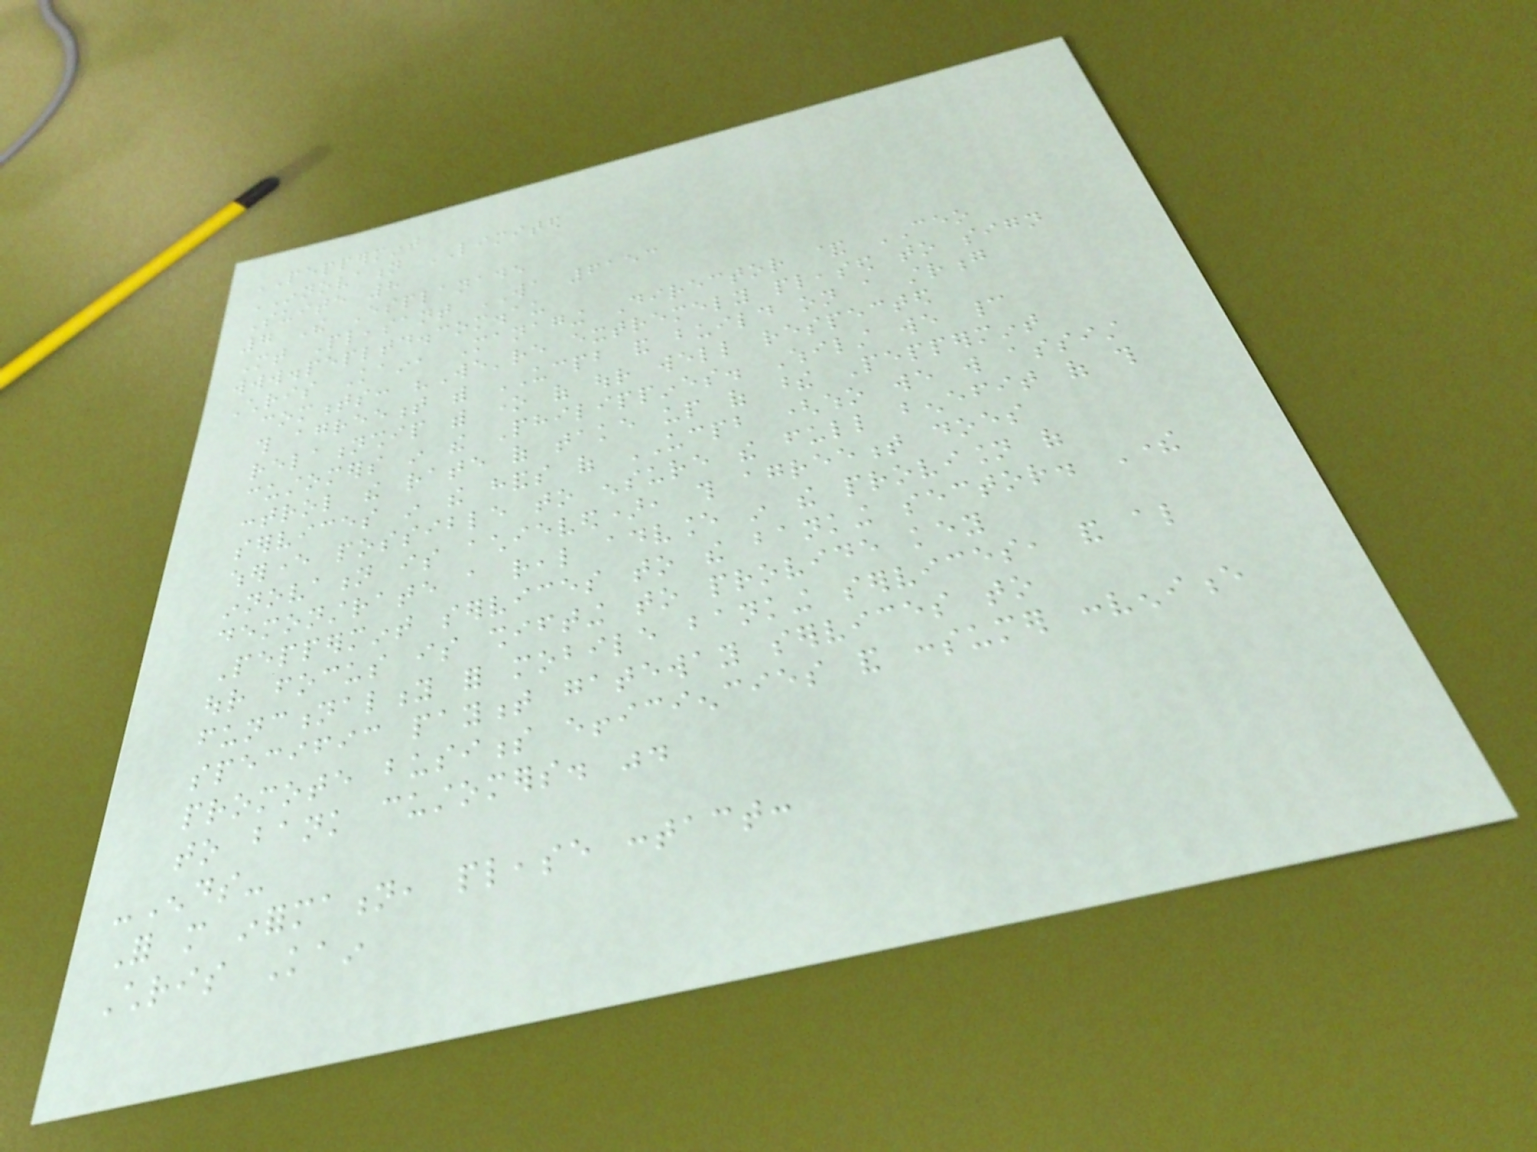PEPPERMINT
INNOVATION LIMITED
Suite 8
7 The Esplanade
Mt Pleasant WA 6153
www.pepltd.com.au
Chris Kain, Managing Director & CEO
comments: "We're extremely pleased to sign
this agreement with UCPB and build on a strong
relationship with one of our well respected
customers in the Philippines. Whilst we cannot
control the rate of take up of these Peppermint
services in the hands of UCPB (who we will assist
wherever possible to ensure the full benefit of this
innovation is achieved), this agreement does
demonstrate a real advance in the provision of
Peppermint services to the banking sector. There
our focus is shifting to provide key
functionality for mobile banking services, and also
specific payment gateway services to
promote business efficiencies and consumer convenience
to bank customers. ".
-Ends-
For more information, please contact:
Chris Kain
